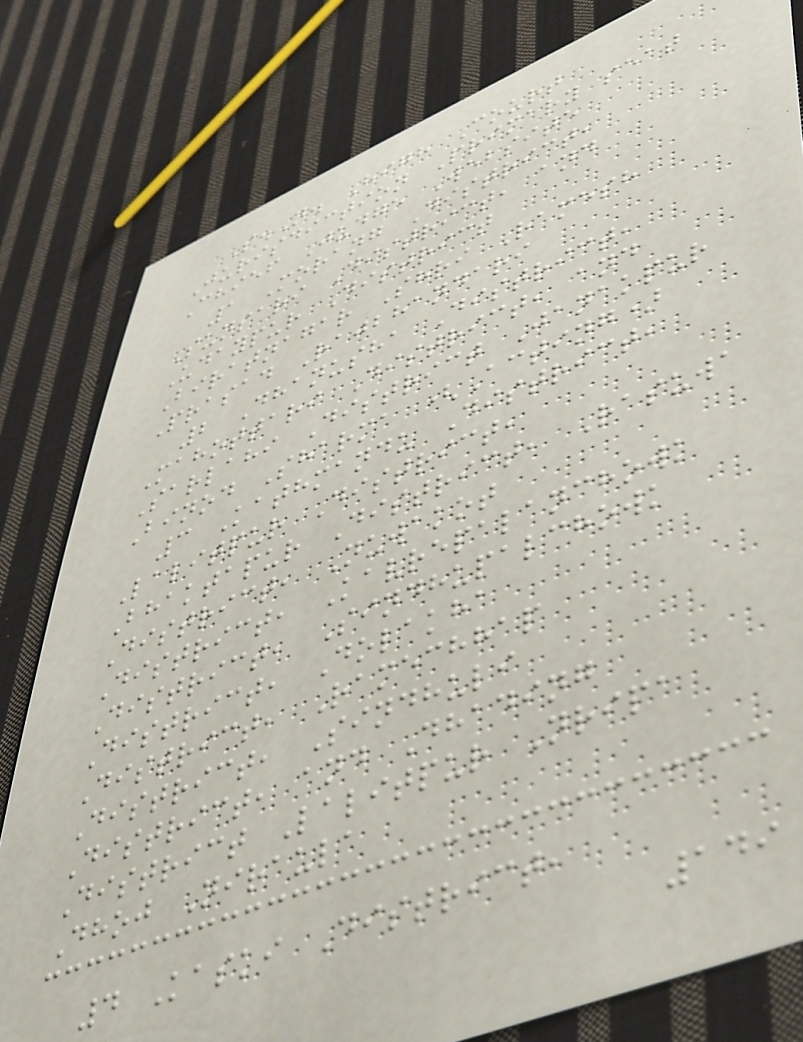S.N. High Court
Jurisdiction Primary seat
Chief Judge Website
1 Morang District,
Sunsari District, and
Udaypur District
Biratnagar Shri Ramesh
Prasad Rajbhandari
2 Dhanusha District,
Mahottari District, and
Sarlahi District Janakpur
Binod Sharma (Acting)
3 Kathmandu District,
Lalitpur District,
Bhaktapur District, Rasuwa
District, Nuwakot
District, Kavrepalanchowk
District, Sindhupalchowk
District, Dolakha
District, Ramechhap
District, Sindhuli
District, and Dhading
District Lalitpur Nripa
Dhoj Niraula
4 Kaski District,
149
